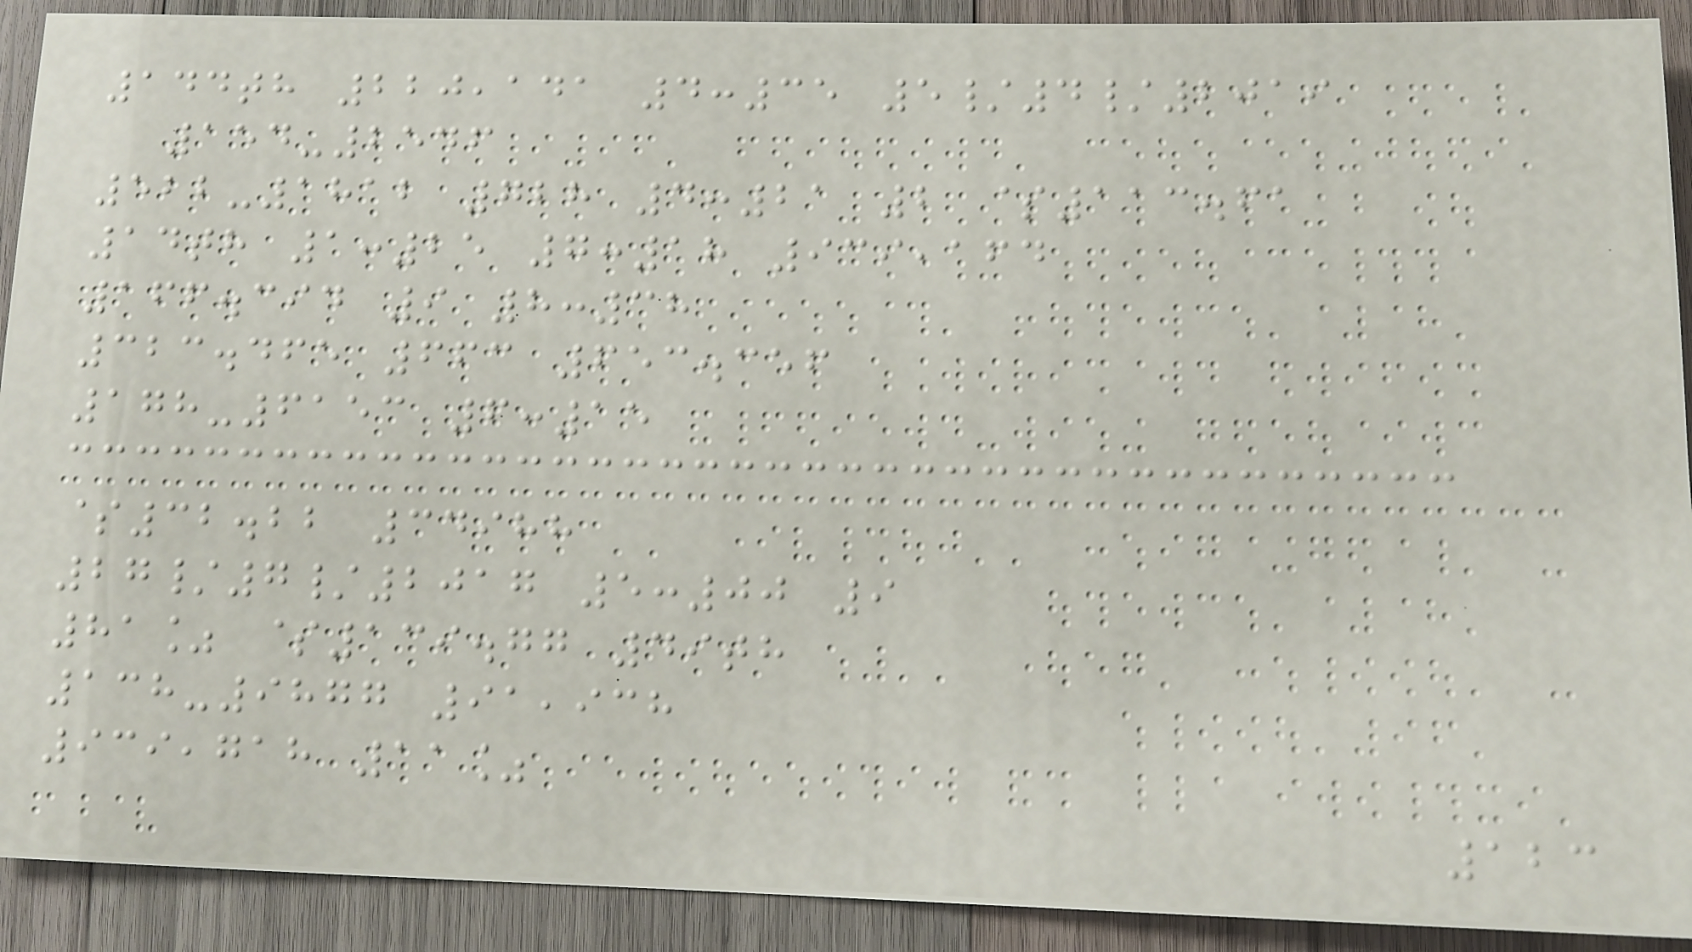144th 220,141 4:35 5/4/2019
154-2546
522-1812 728 4:21 2 $113.61
14th 1:25 7:18 939,164
166.394 9 8:38
323.465 663 653.356
178-6153 6:15
$32.22 34988
27/7/2017 5:00 9
81% $139.77 49th
138-9877 91,938
939,718 11%
123
